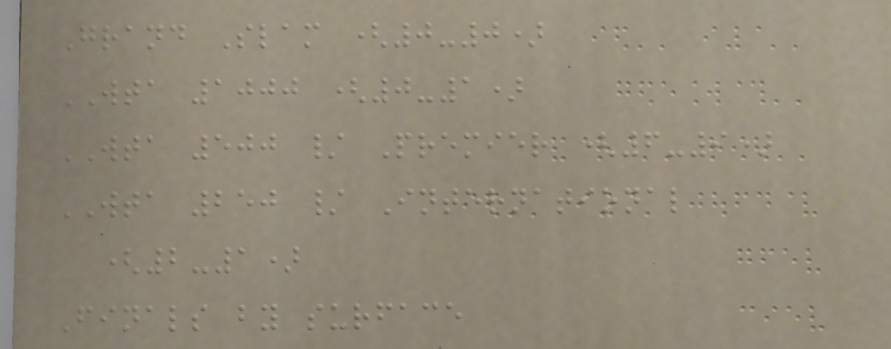Grand Slam (0-0)
WTA 1000 (0-1)
WTA 500 / Premier (6-9)
WTA 250 / International
(2-1)
Finals by surface
